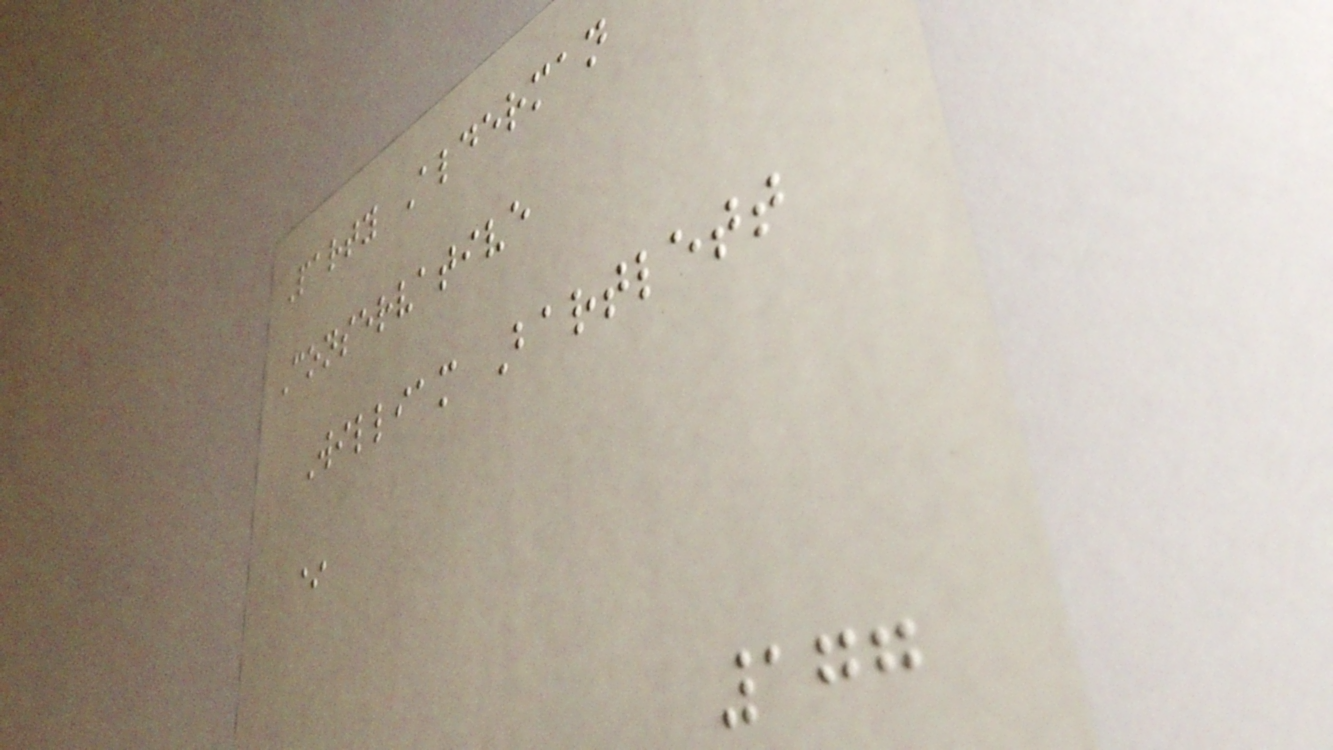Party Alderman
Conservative
William Bartlett
*
177
